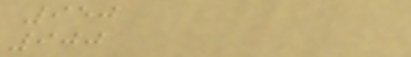950
900
